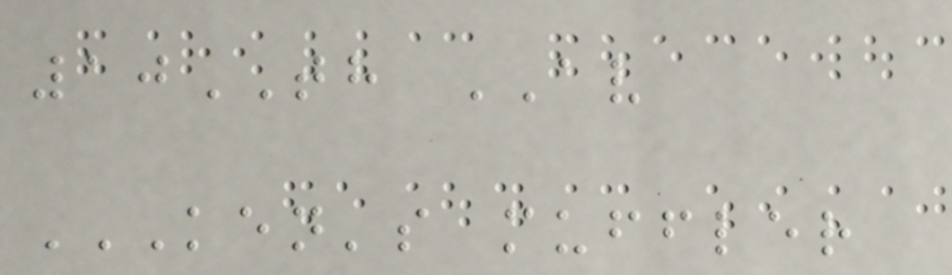10TH AV
KEN'S MUFFLER
